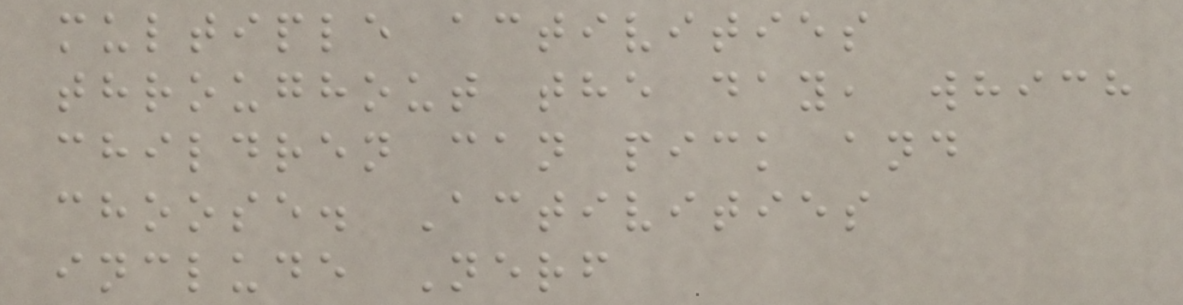multiple activities
throughout the day, which
children can pick and
choose. Activities
include Nerf
